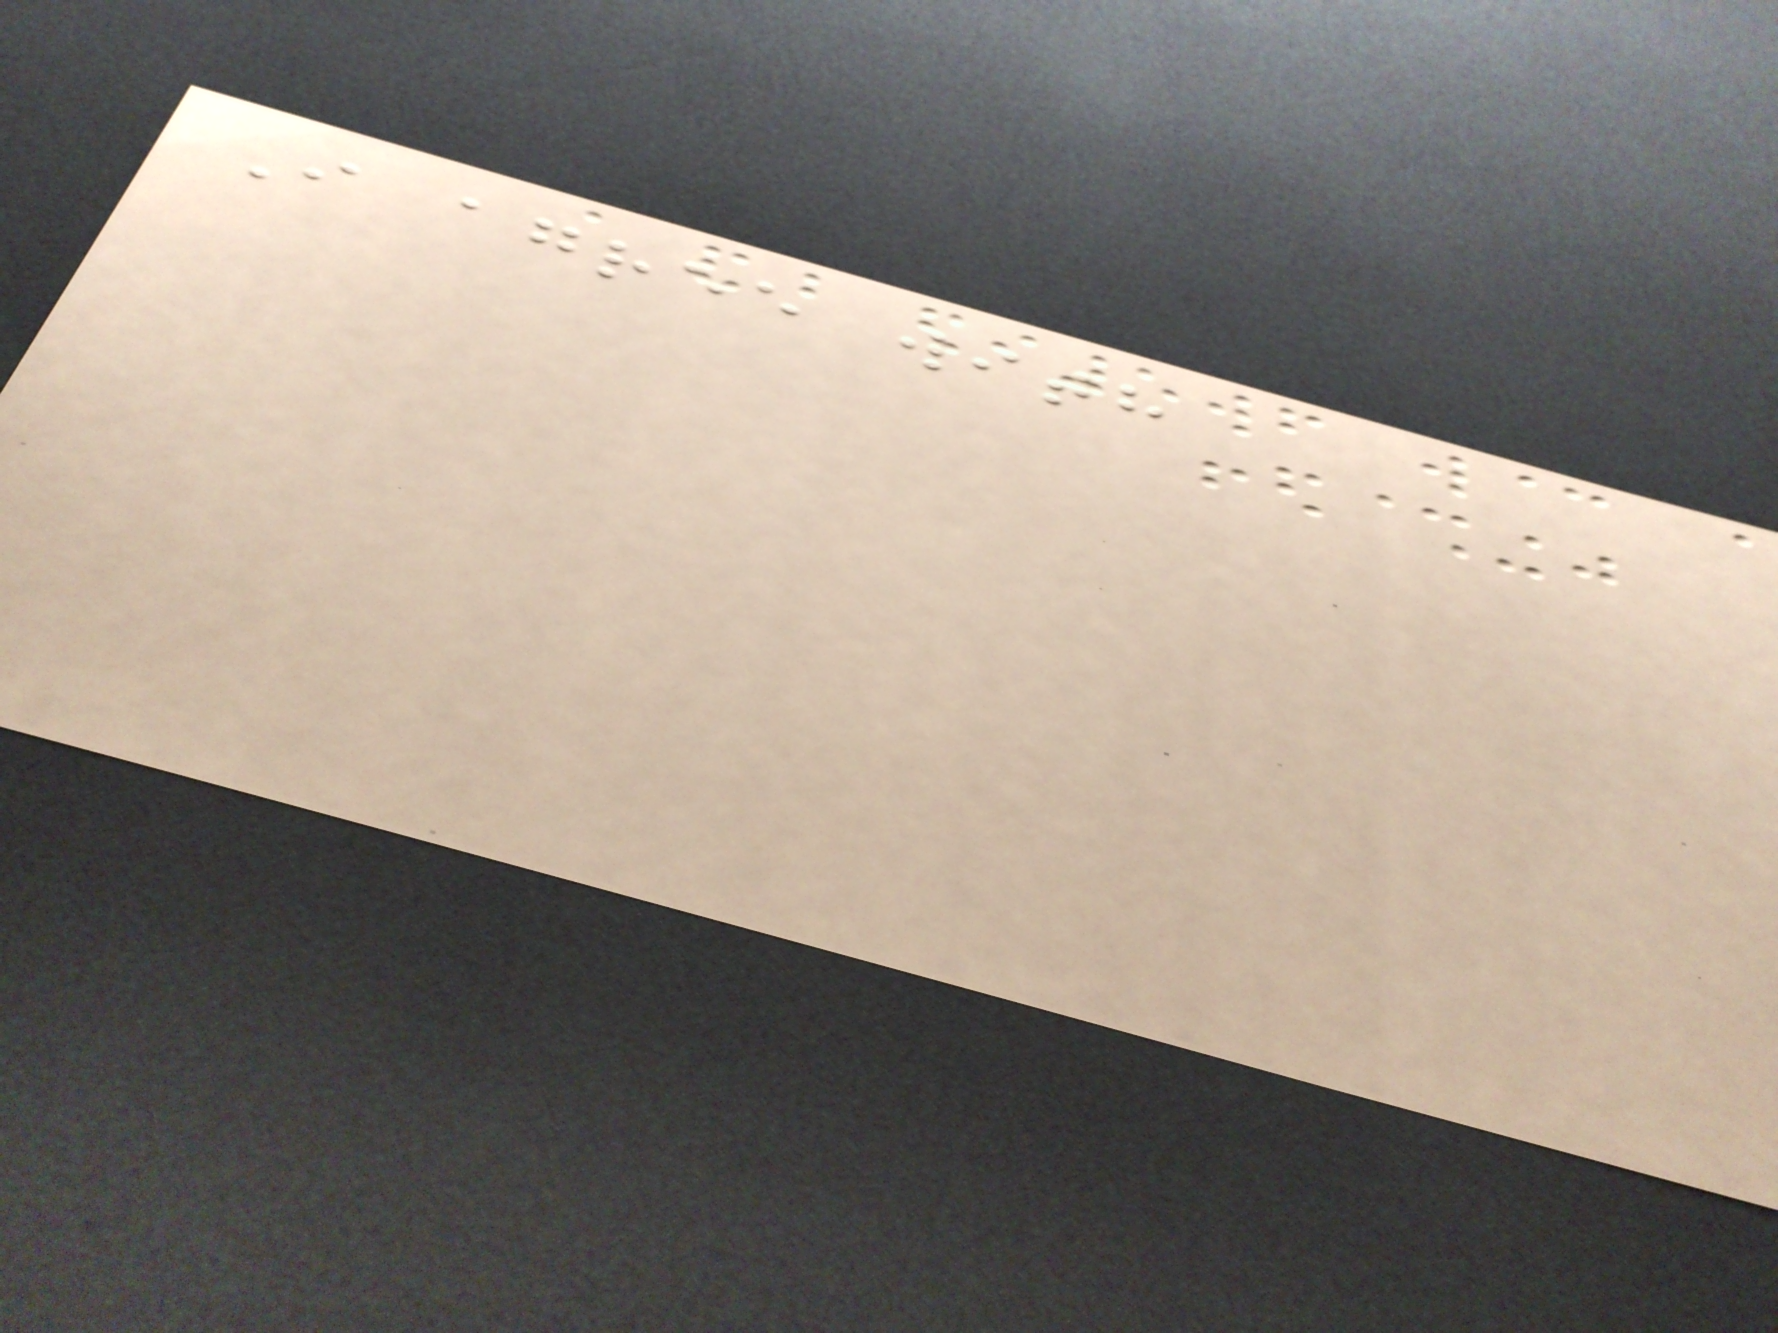I agree with
